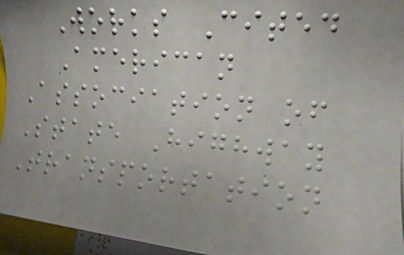Works Cited
American
Association of
State Highway
Transportation
